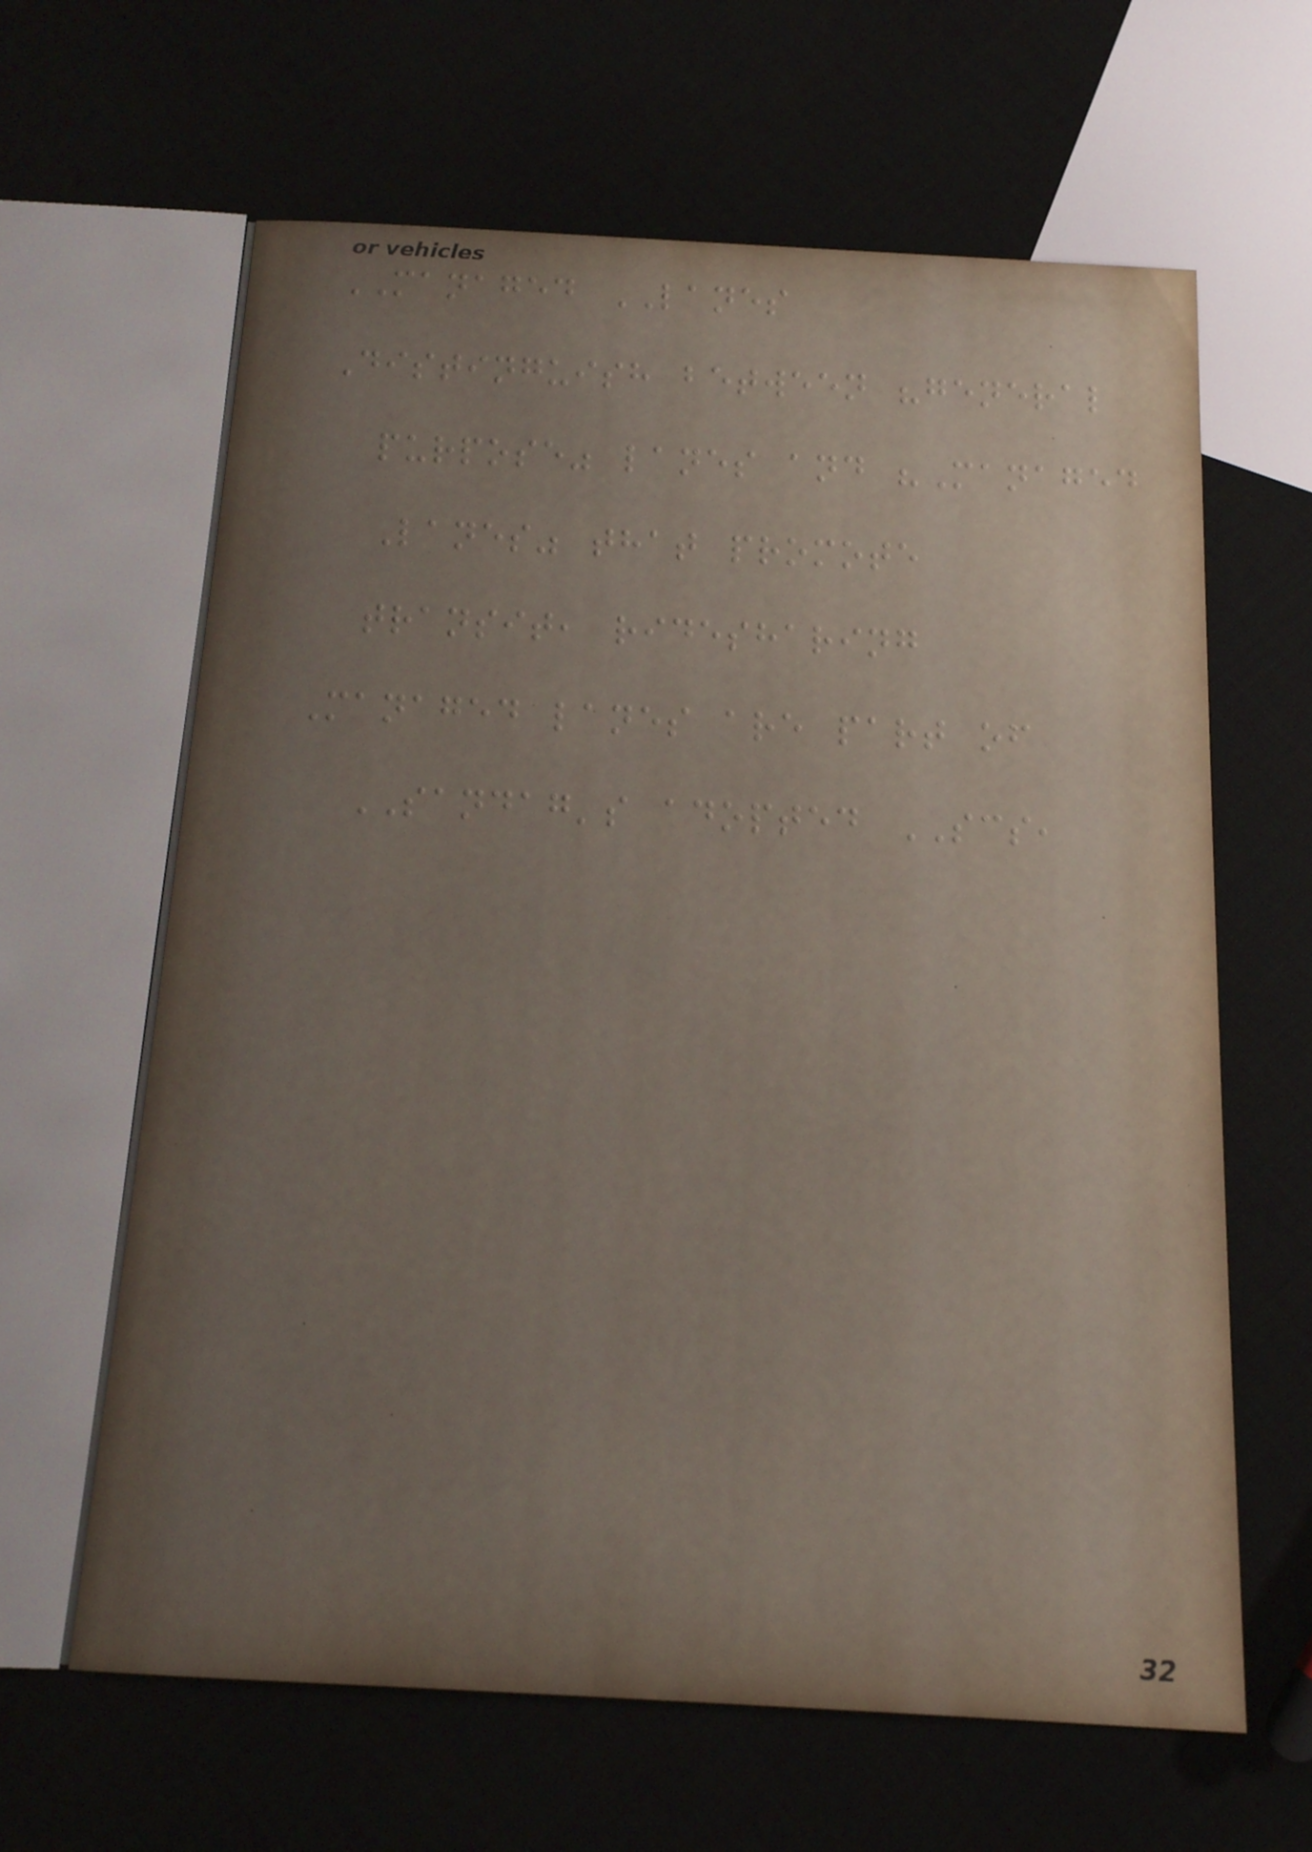MANAGED LANES
Distinguish between "general
purpose" lanes and "Managed
Lanes" that promote
transit, ridesharing
Managed lanes are part of
SANDAG's adopted SCS,
